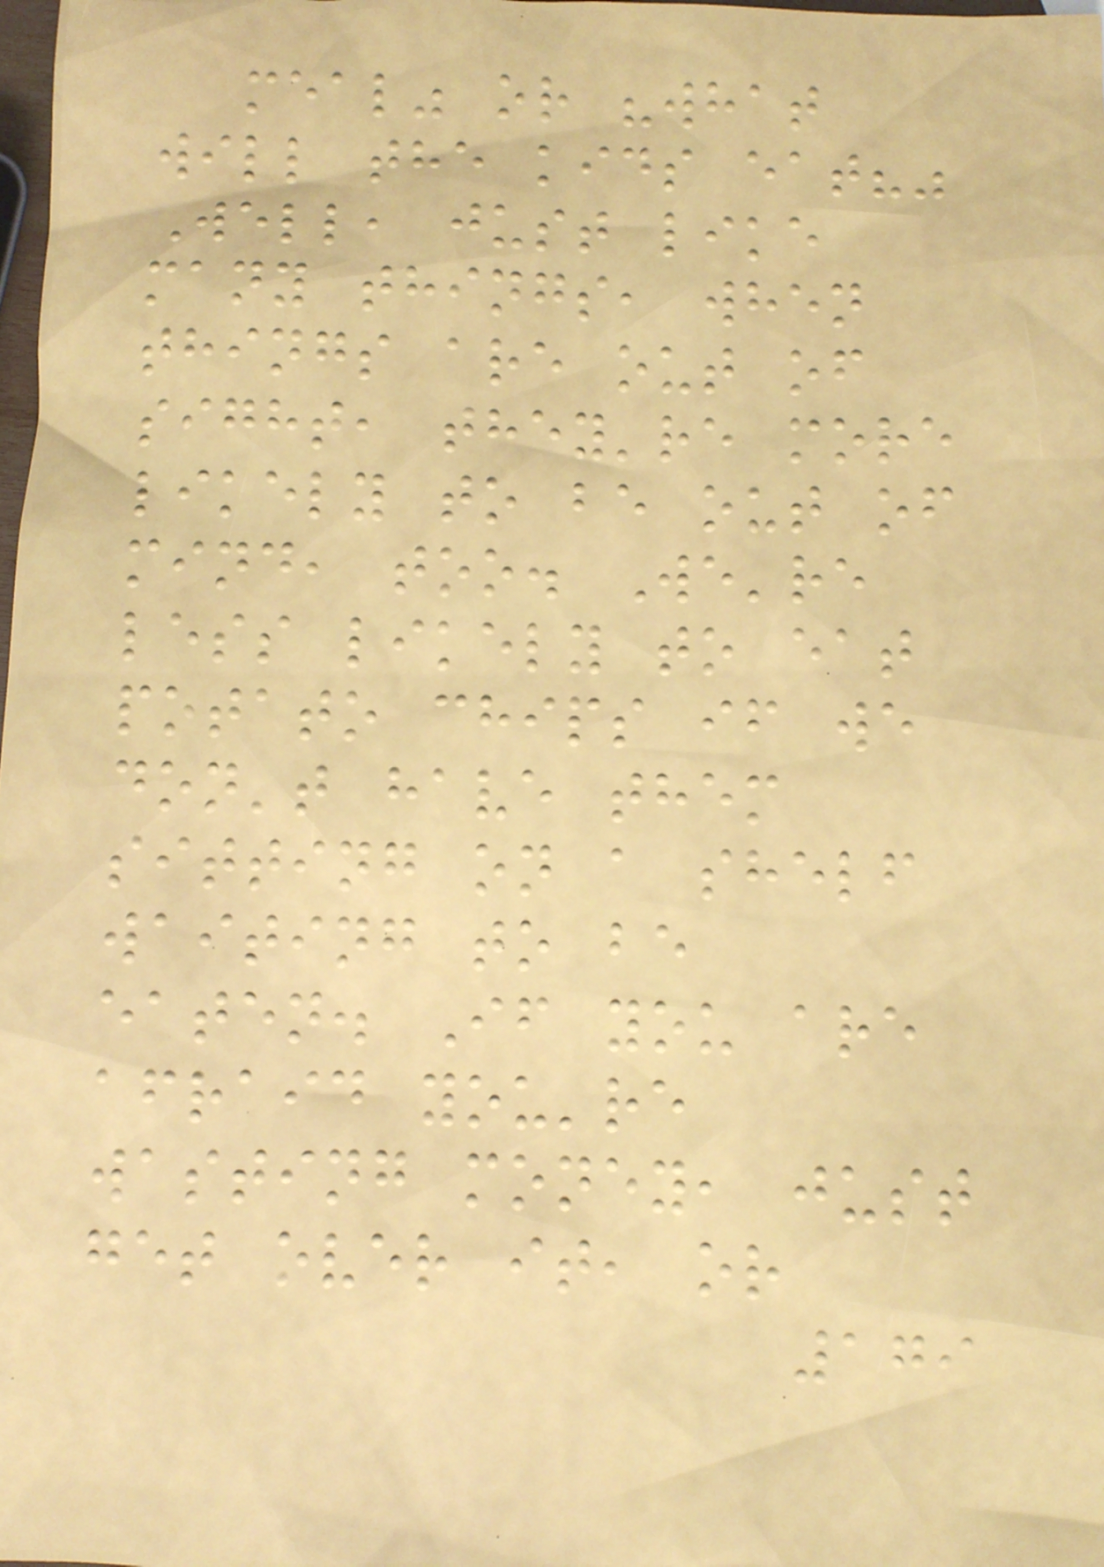meal" or "what
will the kids eat?"
Well, just like
many things, when
things are out of
sight, they're more
likely to be out of
mind, too. We're
less likely to eat
potato chips if we
don't have them
sitting on a shelf
waiting to be
eaten. If you are
afraid you're
wasting money, just
get over it, or
179
